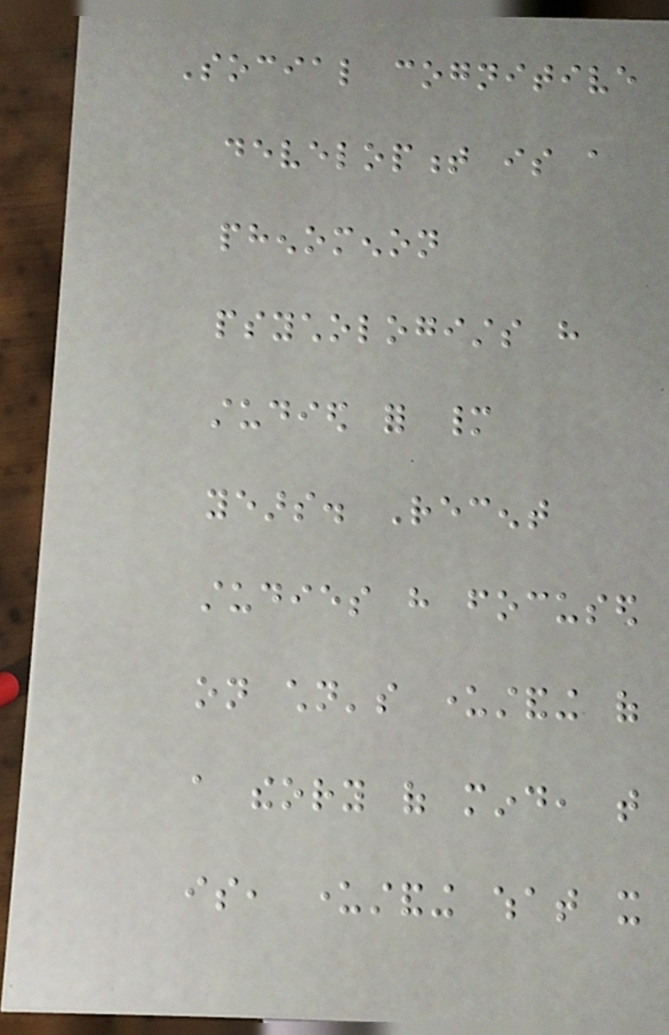Social cognitive
development is a
phenomenon
psychologists have
studied for many
years. Recent
studies have focused
on children's understanding of
a theory of mind, that
is, understanding what it
